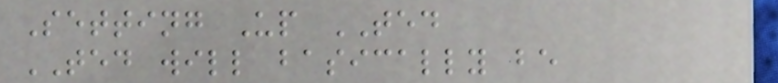Setting Up TED
TED will basically be
